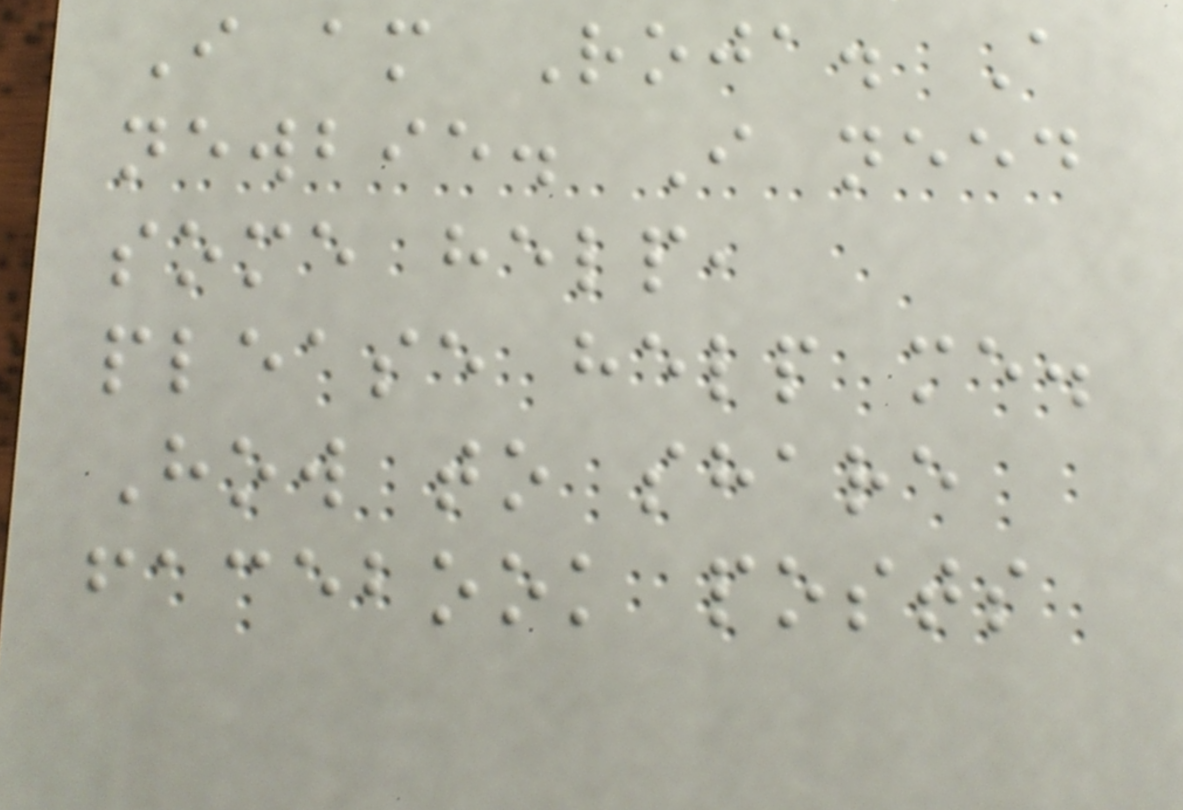I am Roja. A
newbie. I need
some help,
please help me.
How to share
facebook posts
